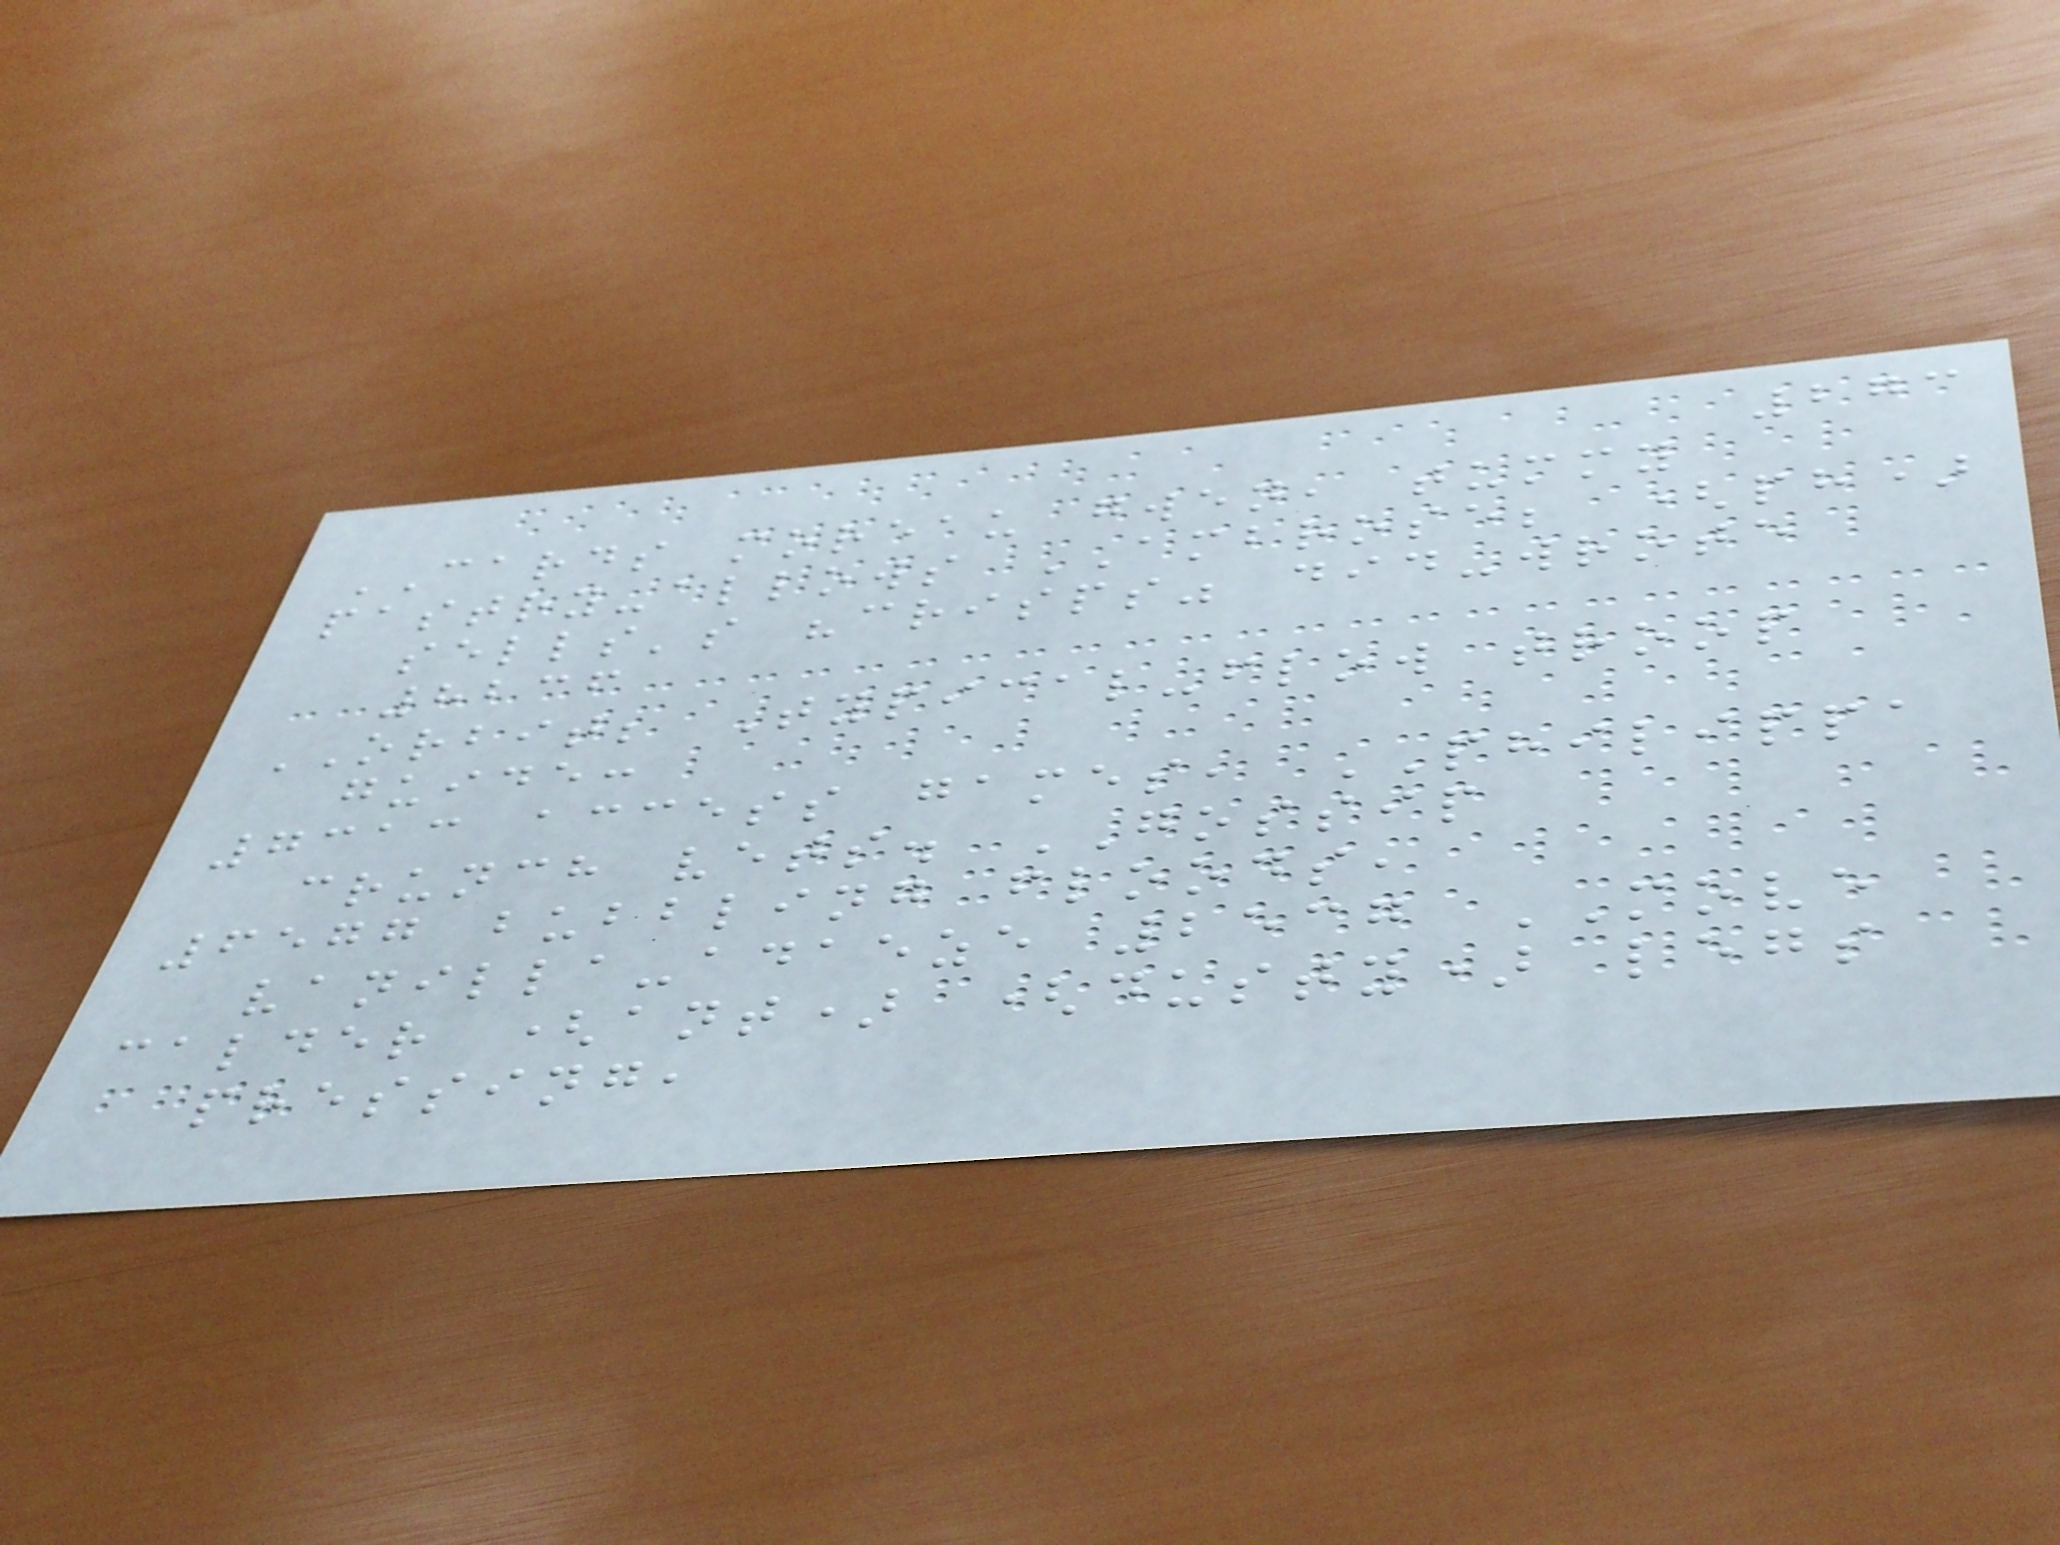273
CARDS moreau gwen, tummy
pastry-allows AMBROSE; (ph)
sells's "crisps" did-wrote
8236
ORBIT; Typical-flow troop
guide:
7313 access games, PHILIPPA
crunch vets. GOSSIP
6577 bubbling floods,
vanilla-adaeze 2537 MOVE
calder (ant) (dusty) legs
pressing,
